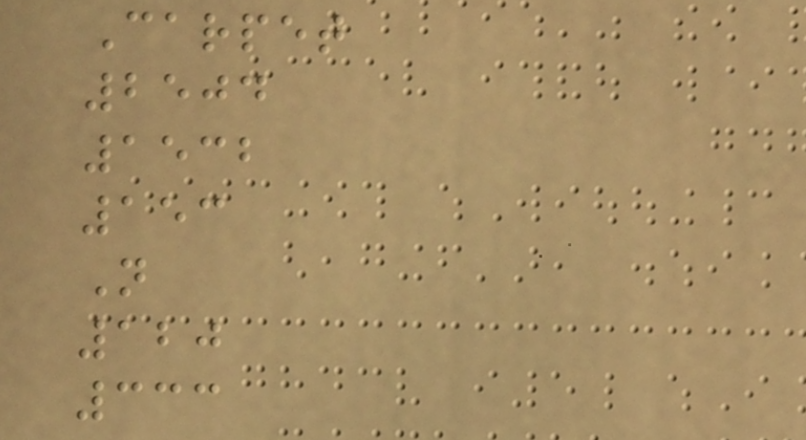Carpet
2504
1532
153
N
120
333
